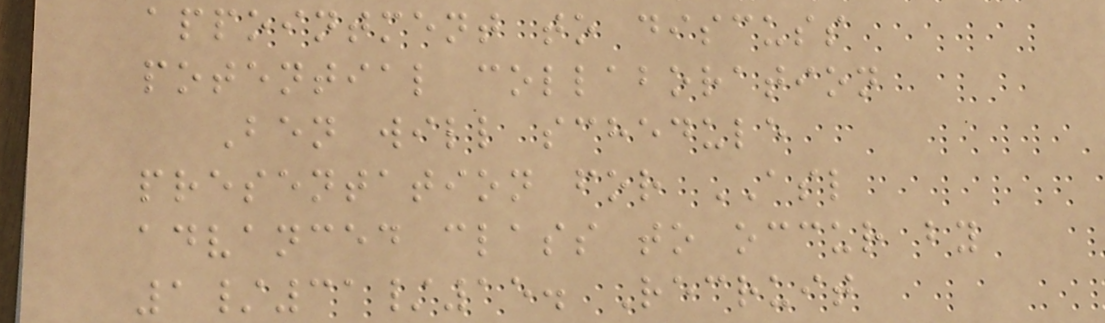appointment to discuss
potential collaboration
Ben will schedule
presentation for ASL
advanced class to occur by
1/31/15. Recruit
